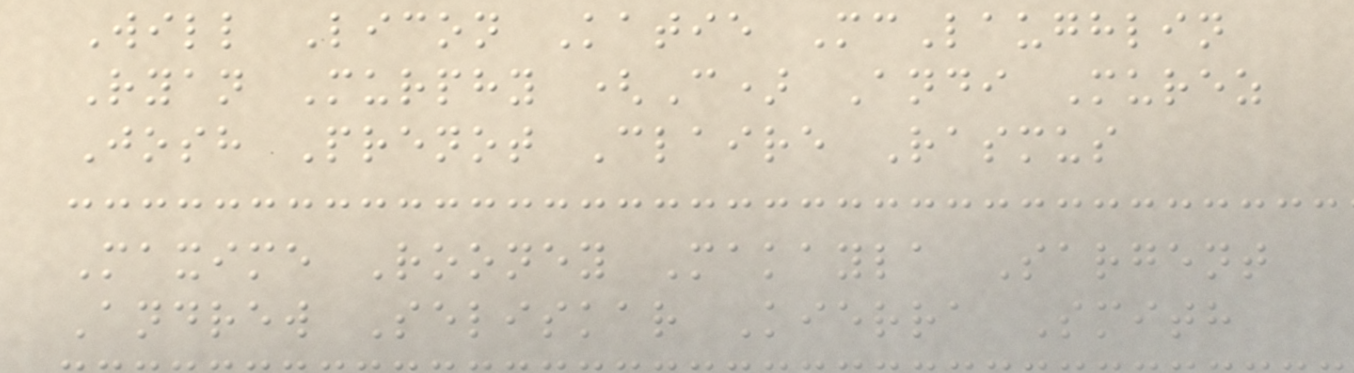Will Licon Katie McLaughlin
Ryan Murphy (C) Andi Murez
Josh Prenot Claire Rasmus
Maxime Rooney Makayla Sargent
Andrew Seliskar Kierra Smith
